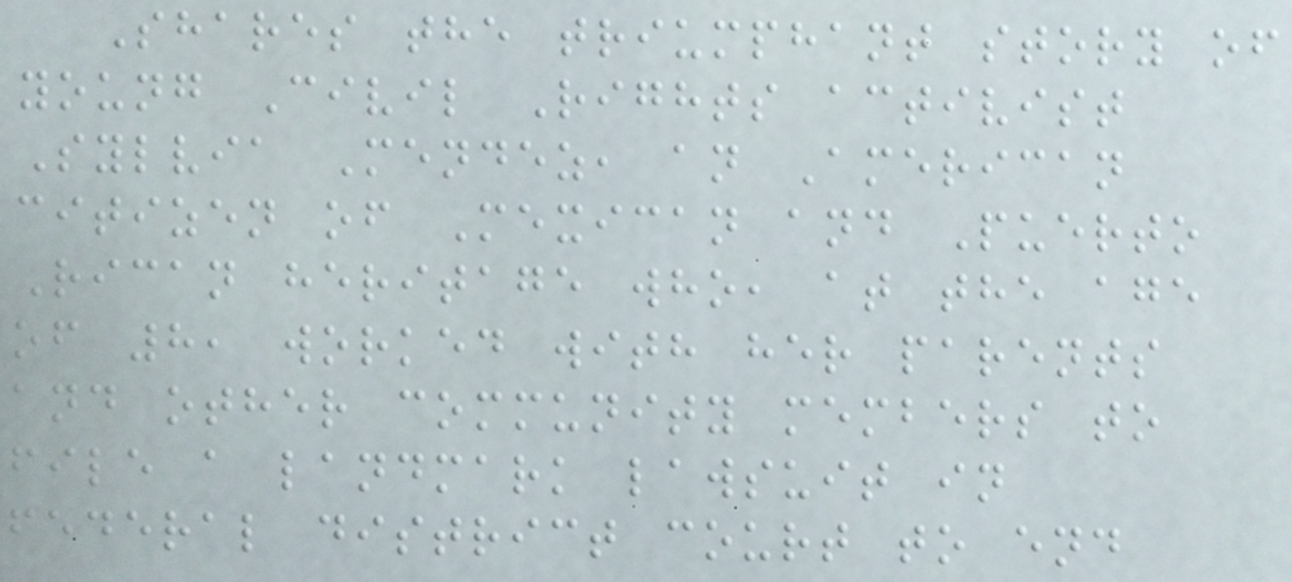Shares the triumphant story of
young Civil Rights activist
Sylvia Mendez, an American
citizen of Mexican and Puerto
Rican heritage who, at the age
of 8, worked with her parents
and other community members to
file a landmark lawsuit in
federal district court to end
